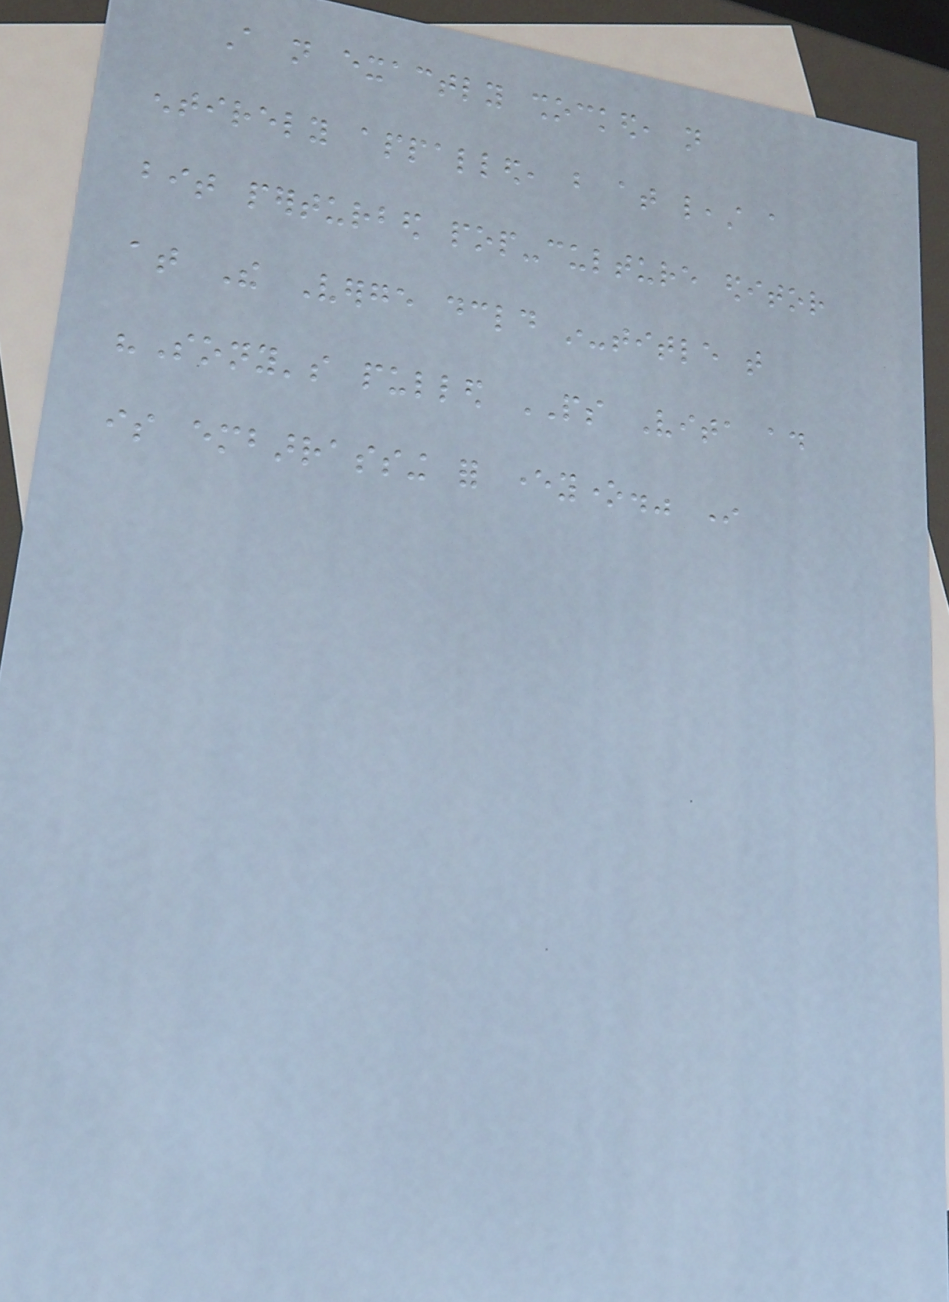A not exactly shocked, not
entirely appalled, but at least a
bit perturbed pop-culture editor
at The Verge declared in-title that
"Sony's pulled PS Vita ad
is embarrassing for everyone." In
